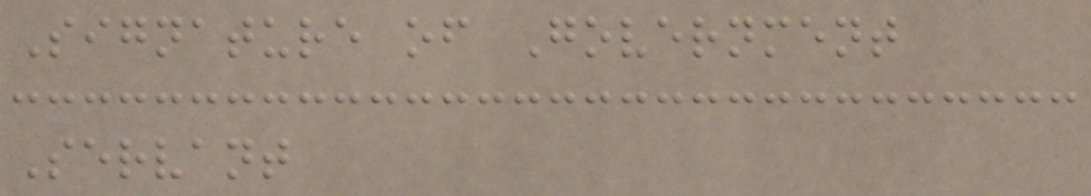Signature of Government
Servant
